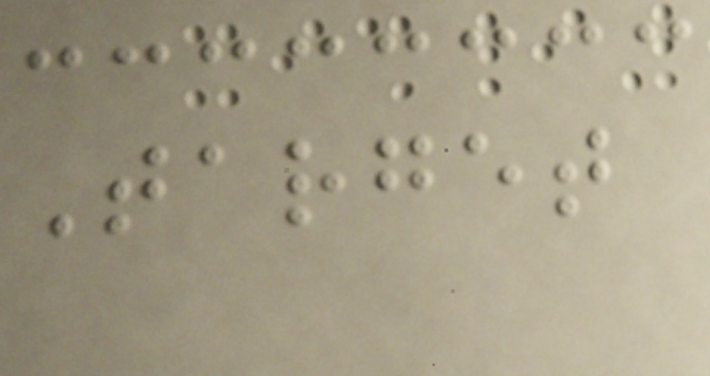Target
